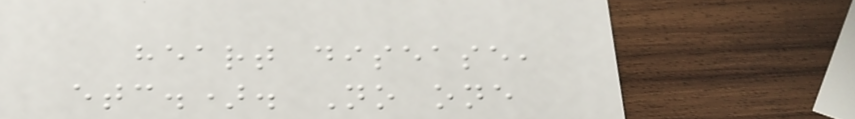heart disease,
etc.). No one
